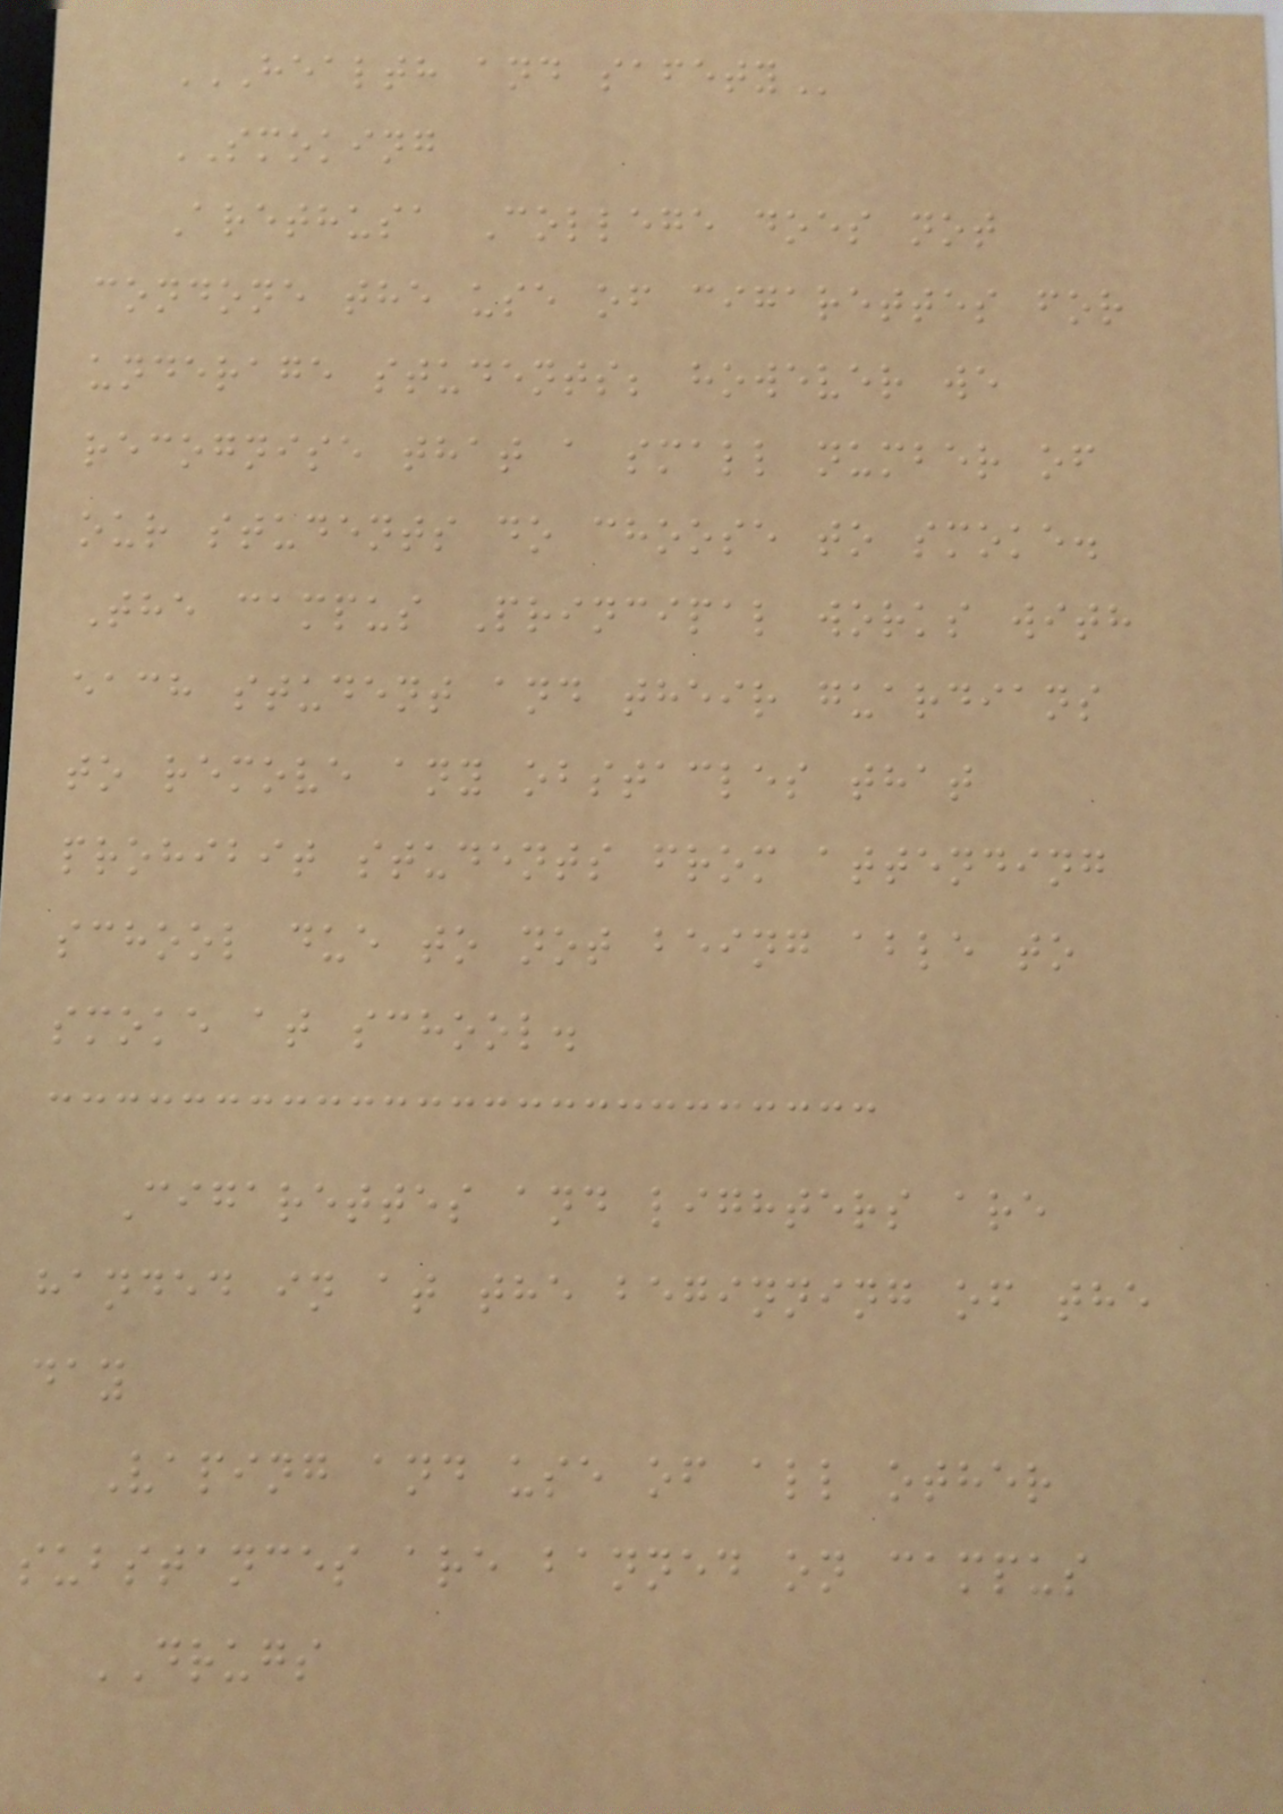HEALTH AND SAFETY
SMOKING
Arethusa College does not
condone the use of cigarettes for
underage students; however we
recognise that a small number of
our students do choose to smoke.
The campus Principal works with
each student and their guardians
to remove any obstacles that
prohibit students from attending
school due to not being able to
smoke at school.
Cigarettes and lighters are
handed in at the beginning of the
day
Vaping and use of all other
substances are banned on campus
DRUGS
